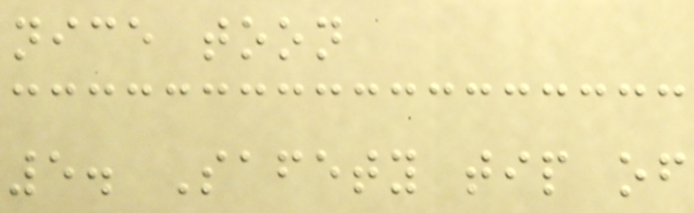nice toon
5. Safety tip of
